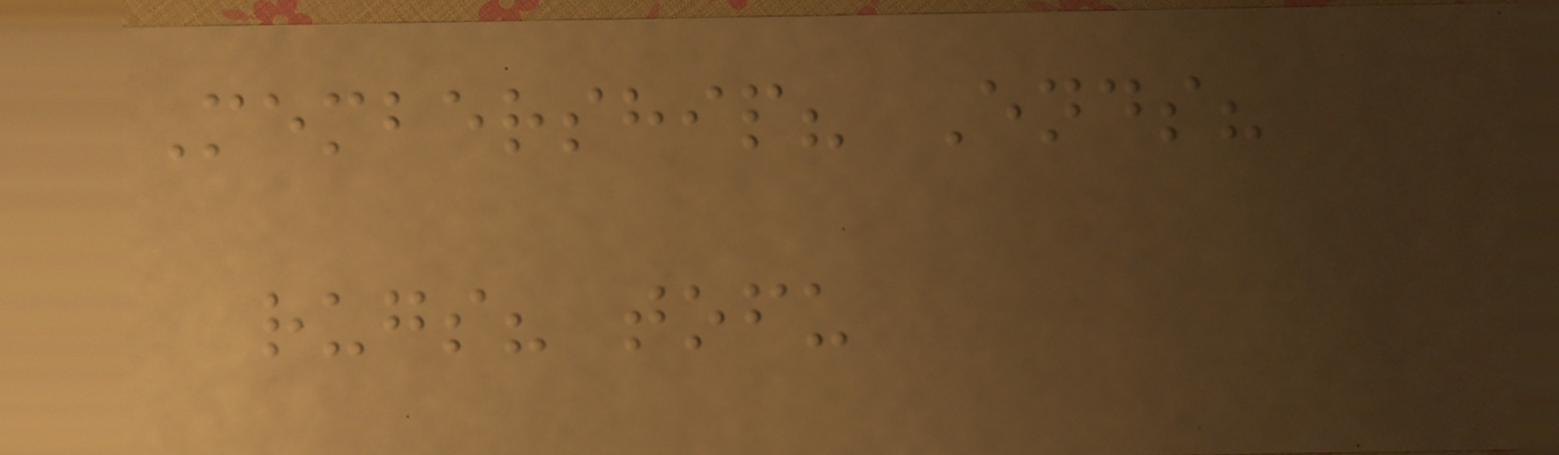Membership? Ends?
rugs? tofu
